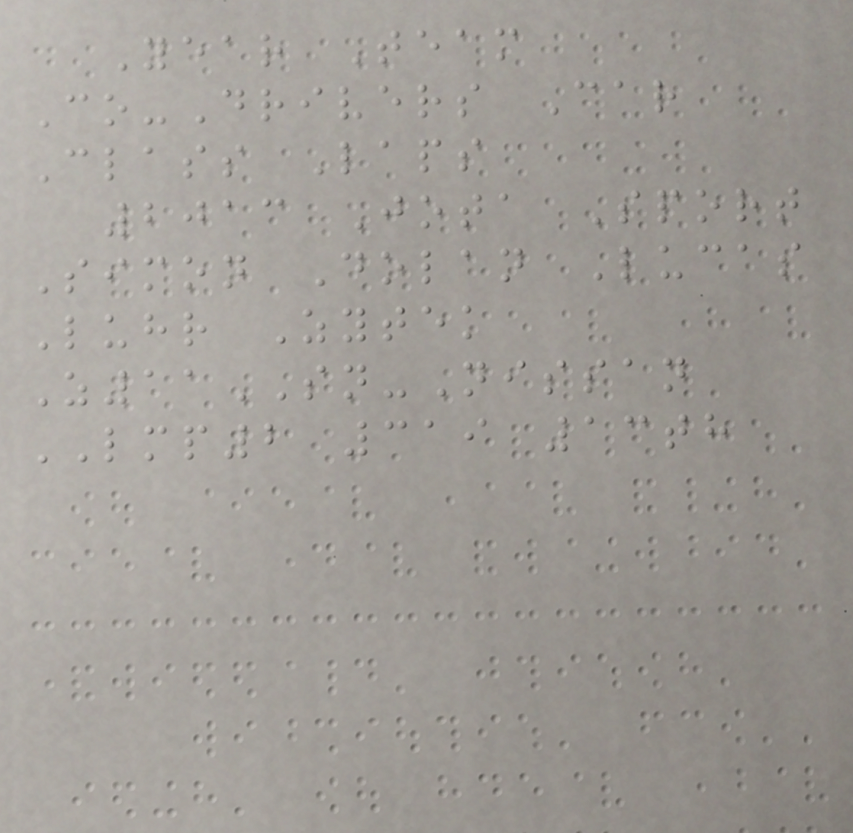Year Team
Co-Drivers Car
Class Laps
2013 Jota Sport
Simon Dolan Lucas
Luhr Zytek
Z11SN-Nissan
LMP2 319 13th
